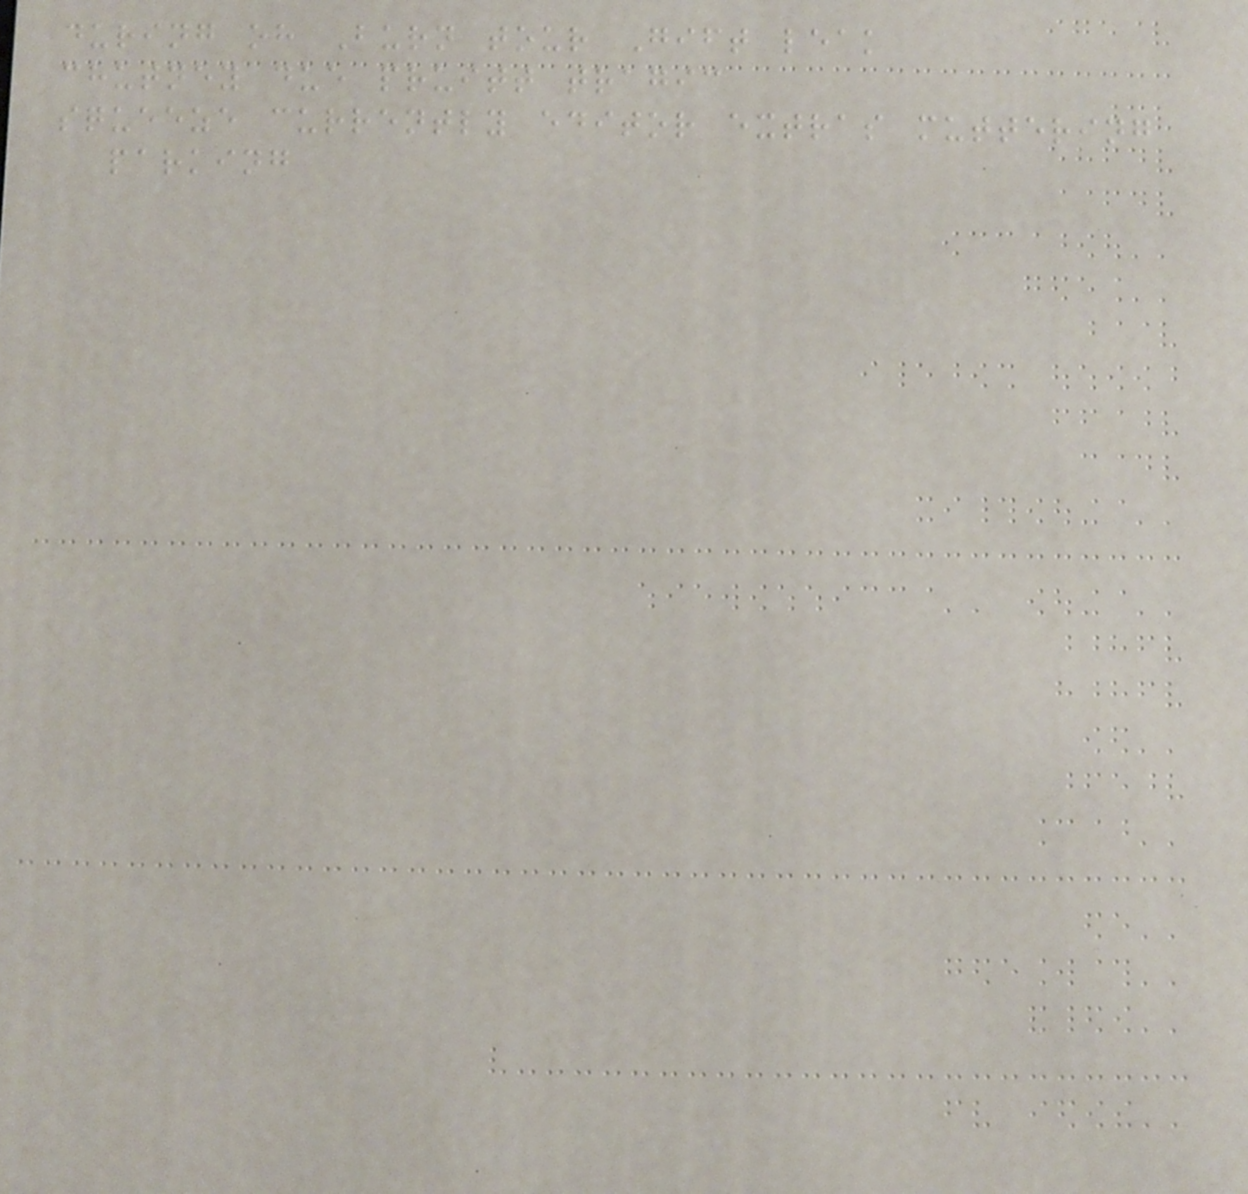during oh Burn tour Gift leak
chutney due pruitt tragic
squeeze currently editor extras muttering
parking
